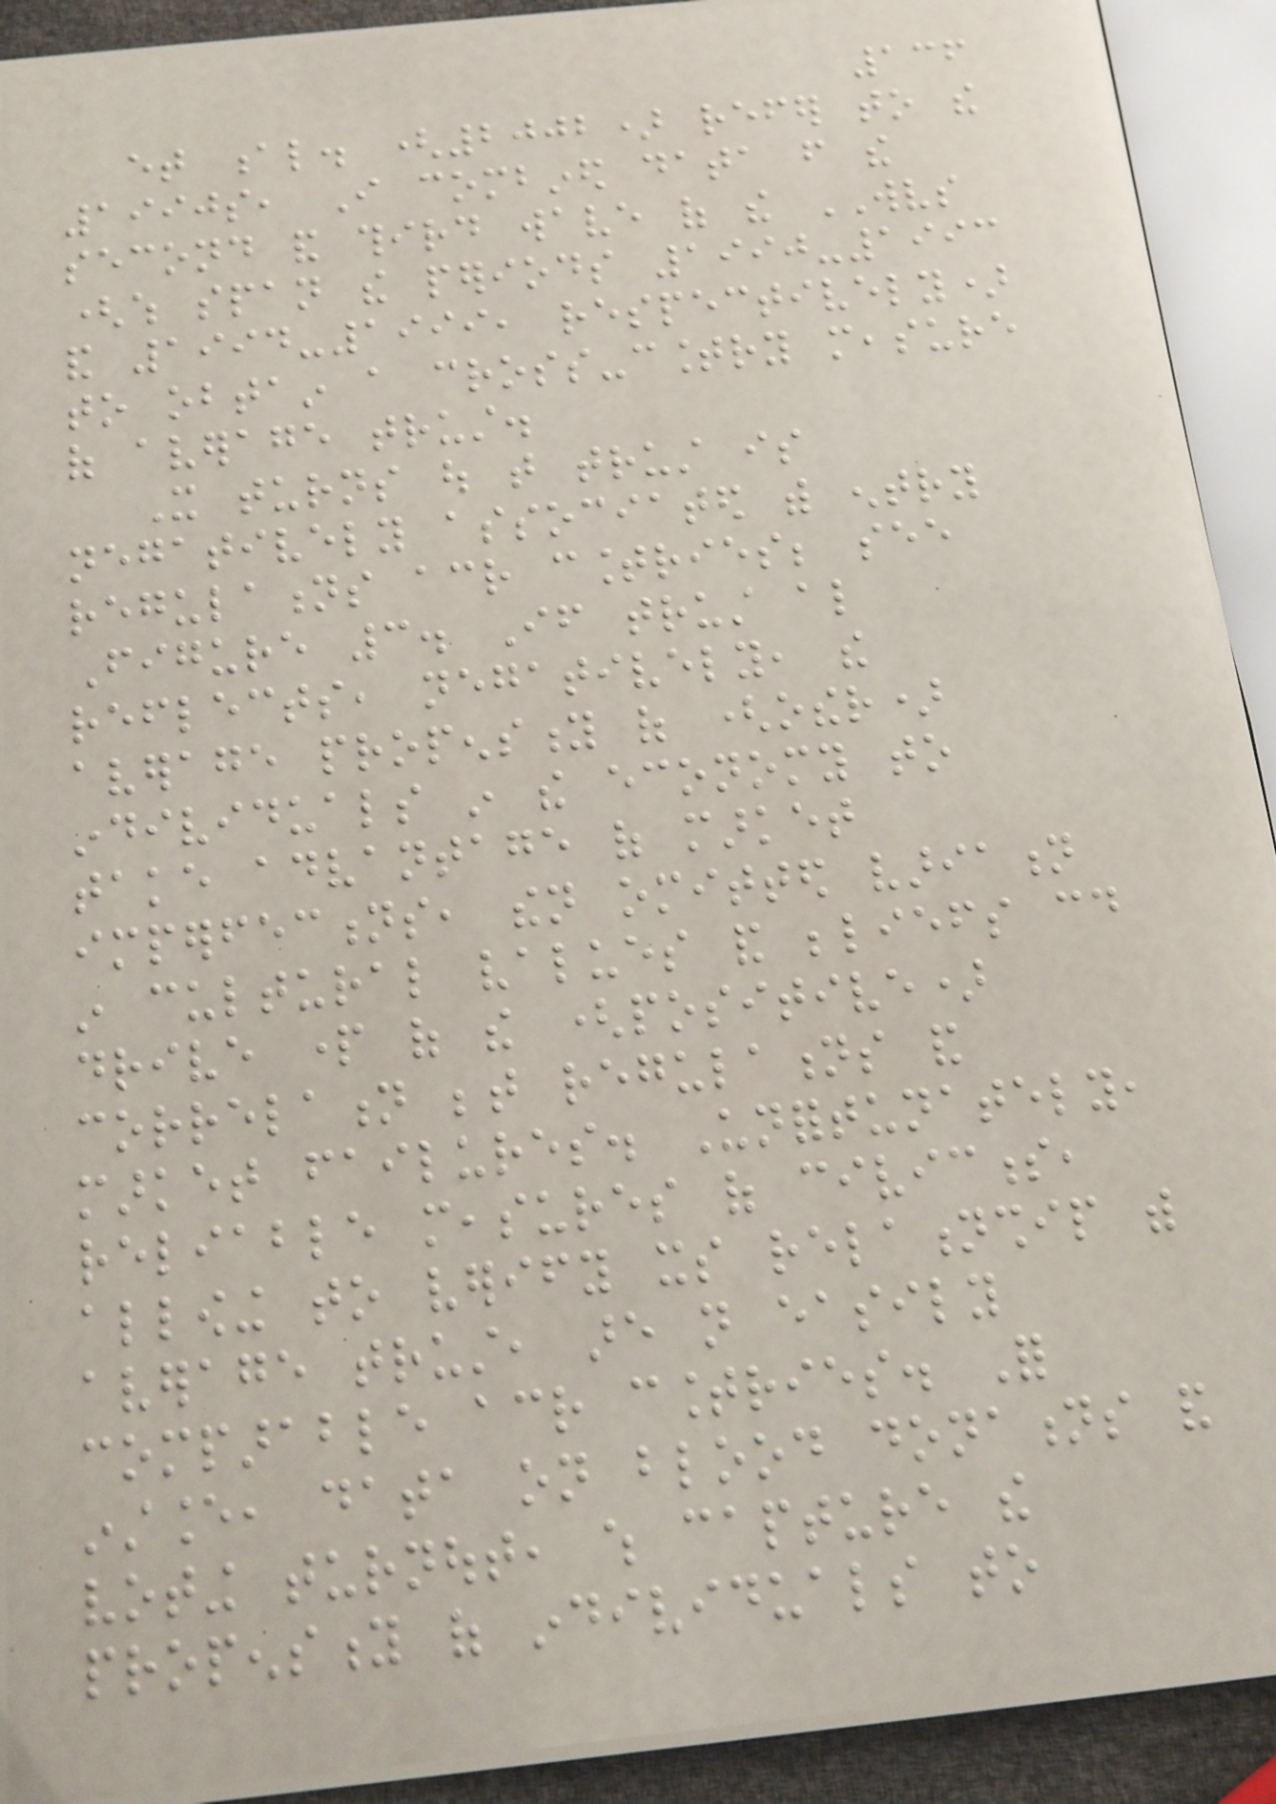136
et al. (2002) refer to the
1990s, I combined data from the
second and third wave of the WVS
(which span the periods 1990-1993
and 1994-1999, respectively)
to obtain a cross-country measure
of average trust.
It turns out that trust is
negatively associated with entry
regulations across countries; see
Figure 3. If trust also
reflects, negatively, the
average propensity of (other)
individuals in the economy to
take advantage of market
imperfections, then omitted variation
in cultural values and beliefs could
drive part of the (positive)
correlation between regulations and
market failures. Unfortunately,
reliable measures of civicness,
allowing to verify its relationship with
average trust, are not easily
comparable across countries. For
instance, data on blood donations and
voting turnout, which capture the
propensity of individuals to
